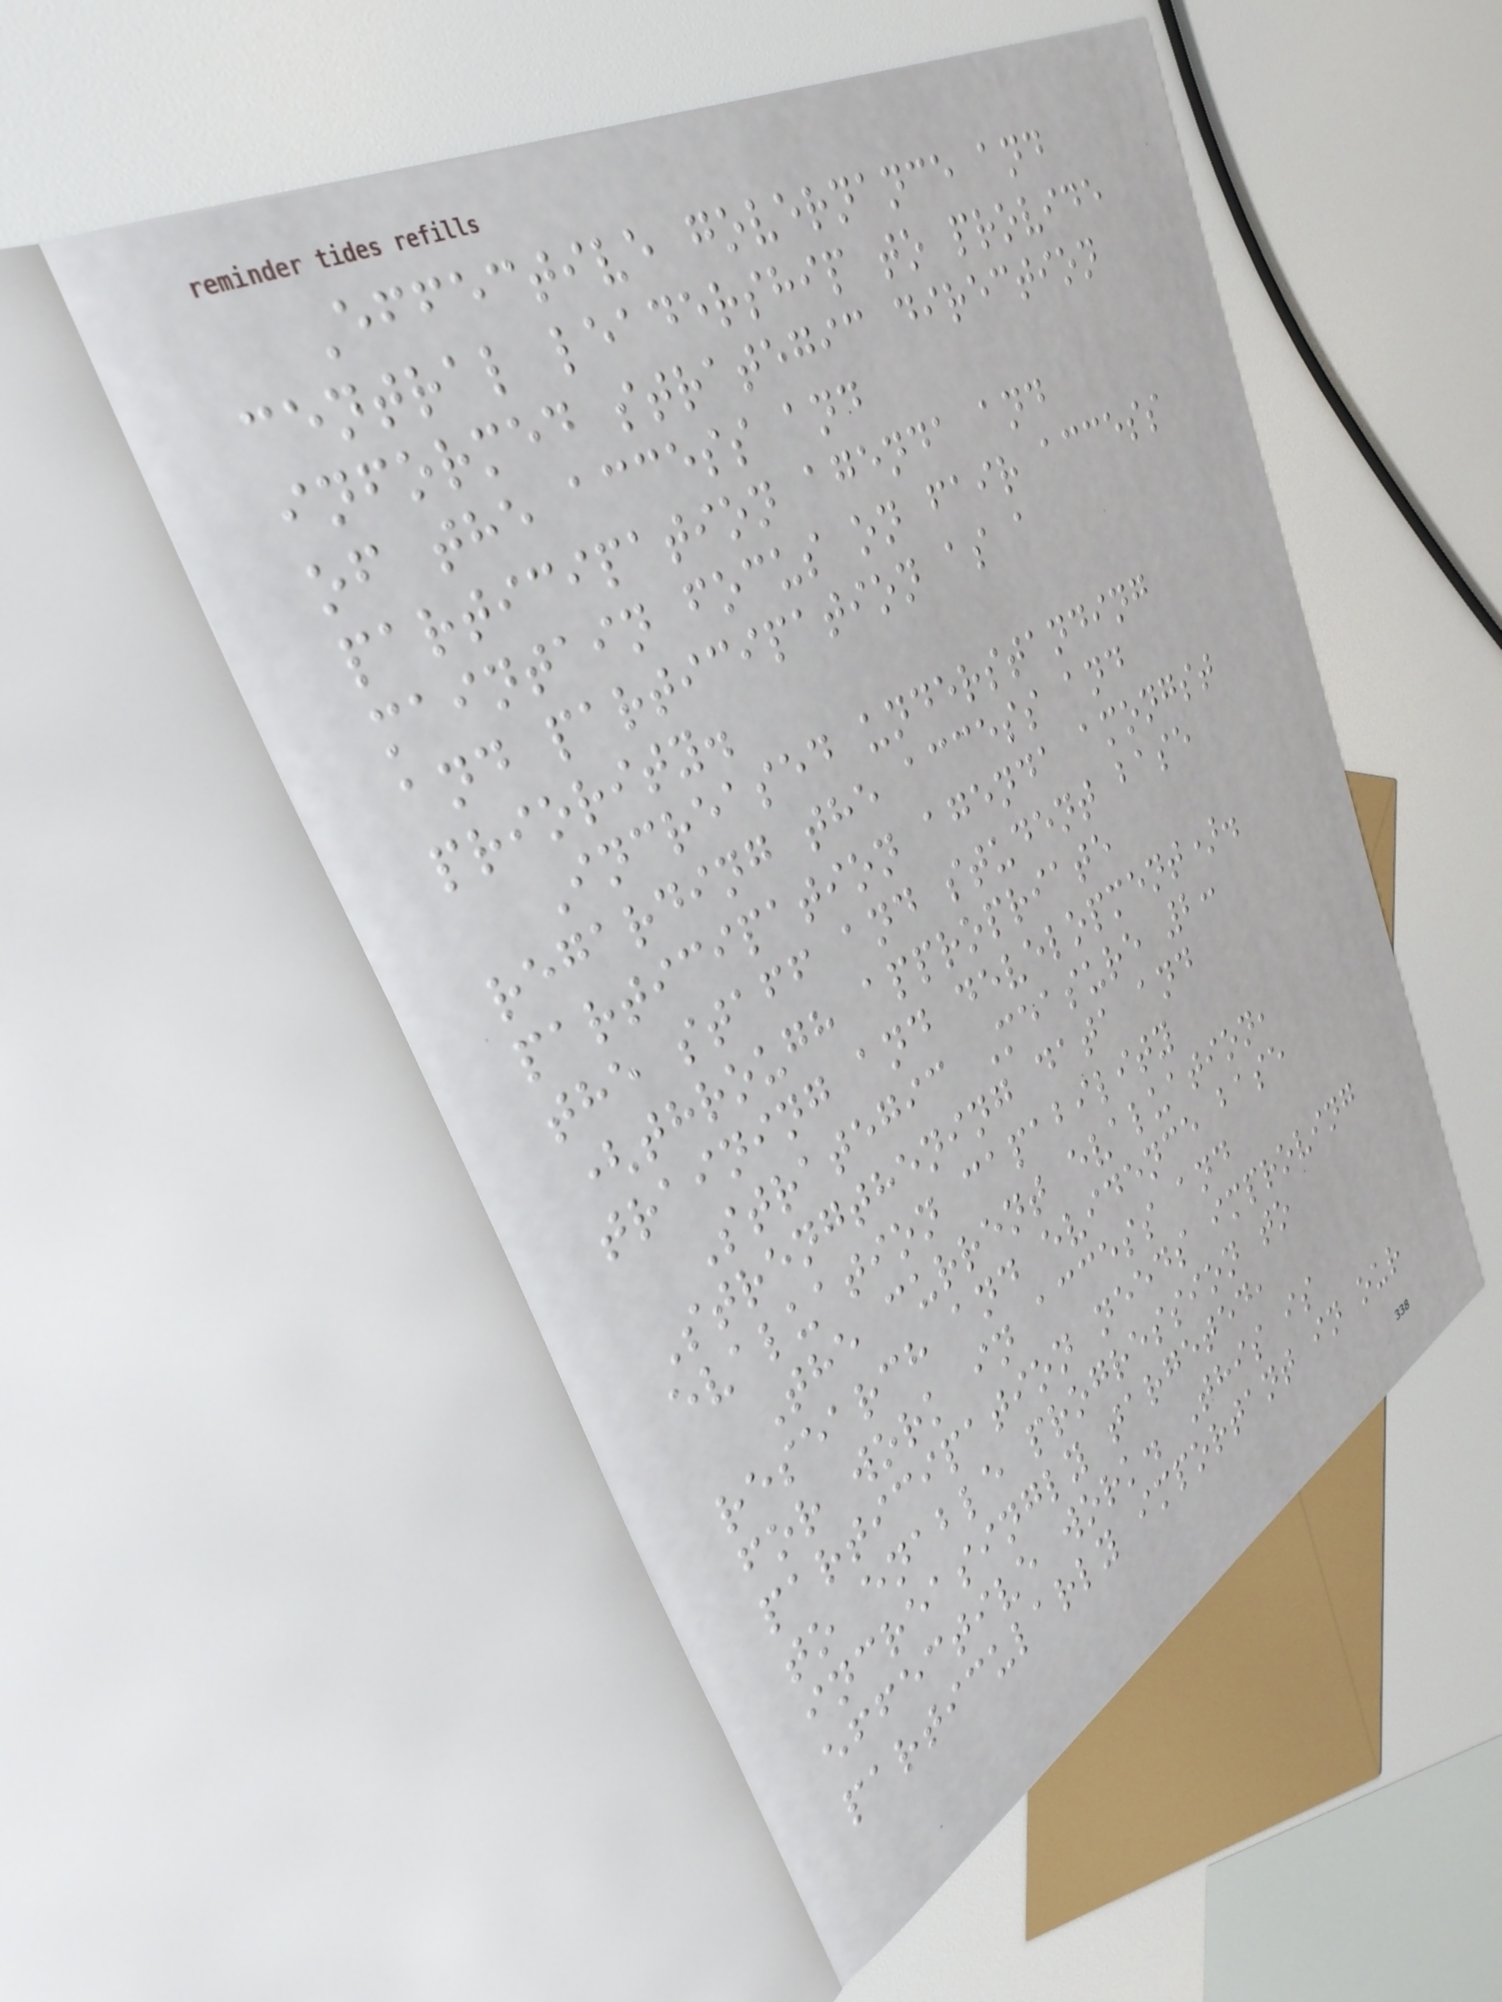Effective governance and
central leadership to provide
informed strategic direction
of the access and
participation agenda and
maintain focus on fair access
and participation as a
priority.
Increased understanding
regarding the access and
participation agenda amongst
the staff and student base
(through appropriate
training and development).
Strategic Measure 2:
Strengthening data and
evaluation capability
The current evaluation,
research and evidence base
for work in access and
participation needs improving
to enable progression to
increasingly targeted,
effective work. This is
particularly important in our
